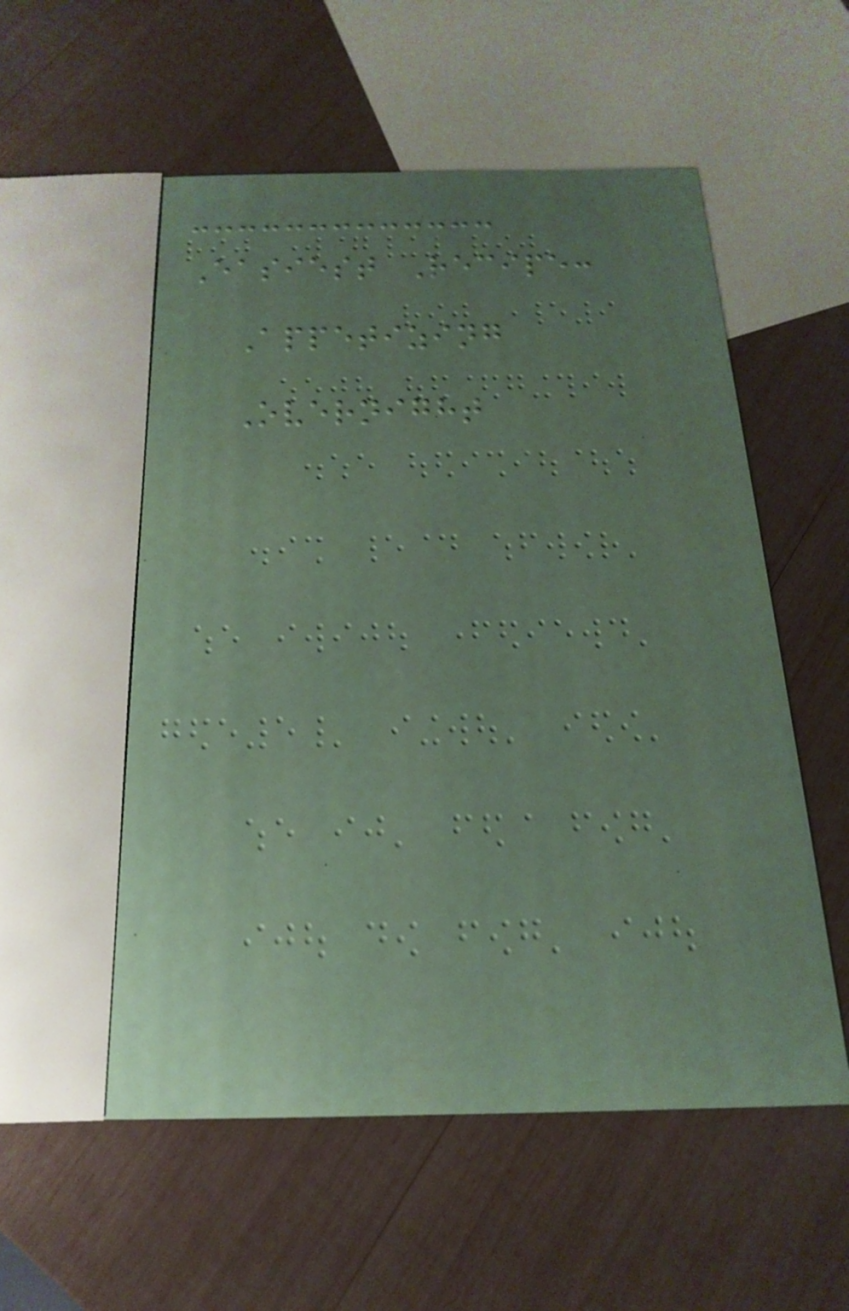Easiest Recipe:
Appetizing
Overnight
